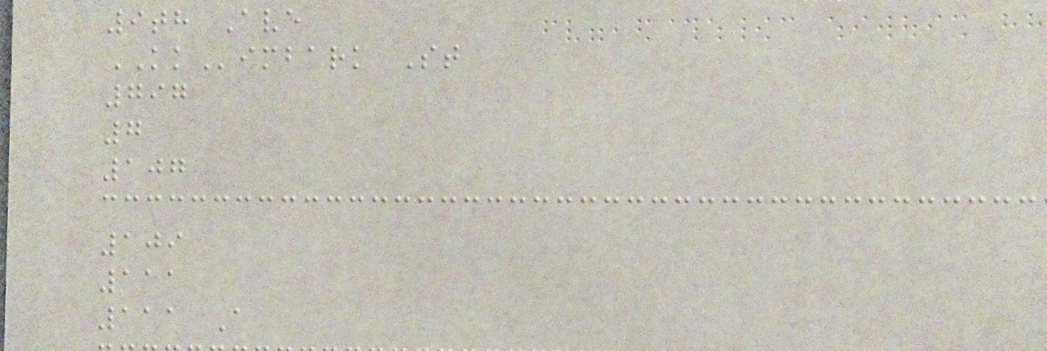9th Ave
KKimbark St
797
7
107
109
111
111 A
